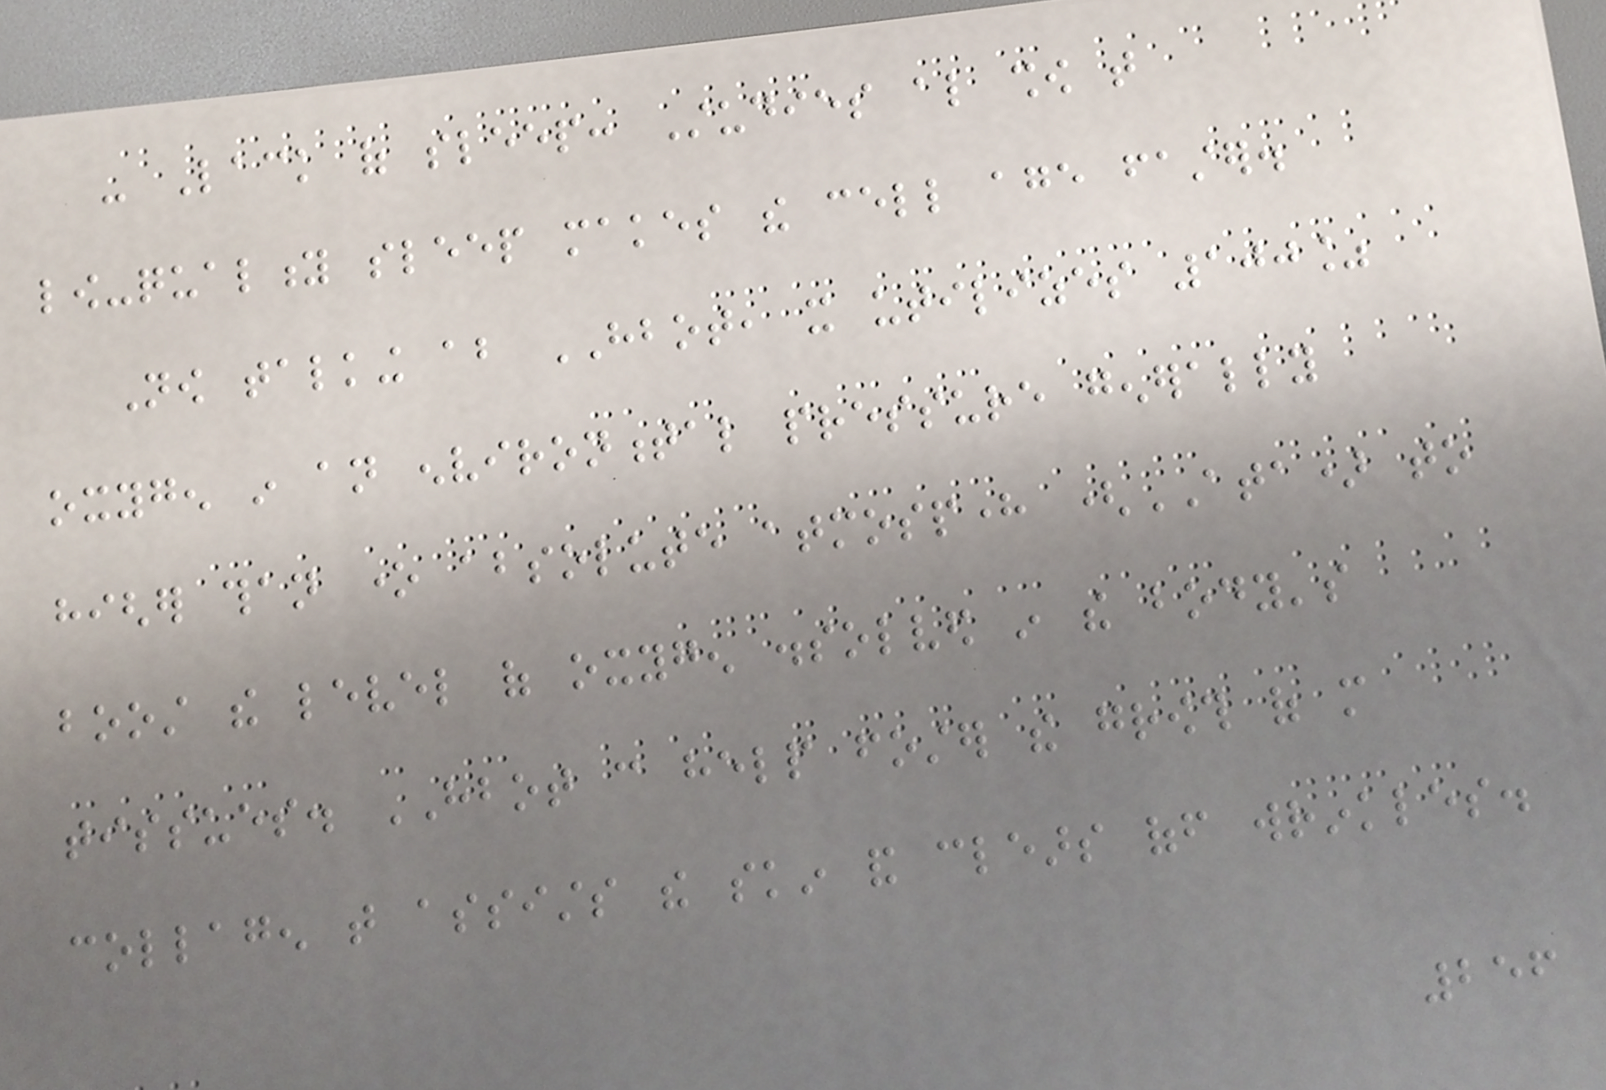- Lack of sleep: Studies also show that
low-quality sleep makes the cell age faster.
Now talking about HBOT, it utilizes 100%
oxygen in an environmental pressure generally
higher than one absolute atmosphere (ATA) to
boost the level of oxygen dissolved in the body's
tissues. HBOT can help foster the growth of more
collagen that assists the skin and clears off wrinkles.
256
